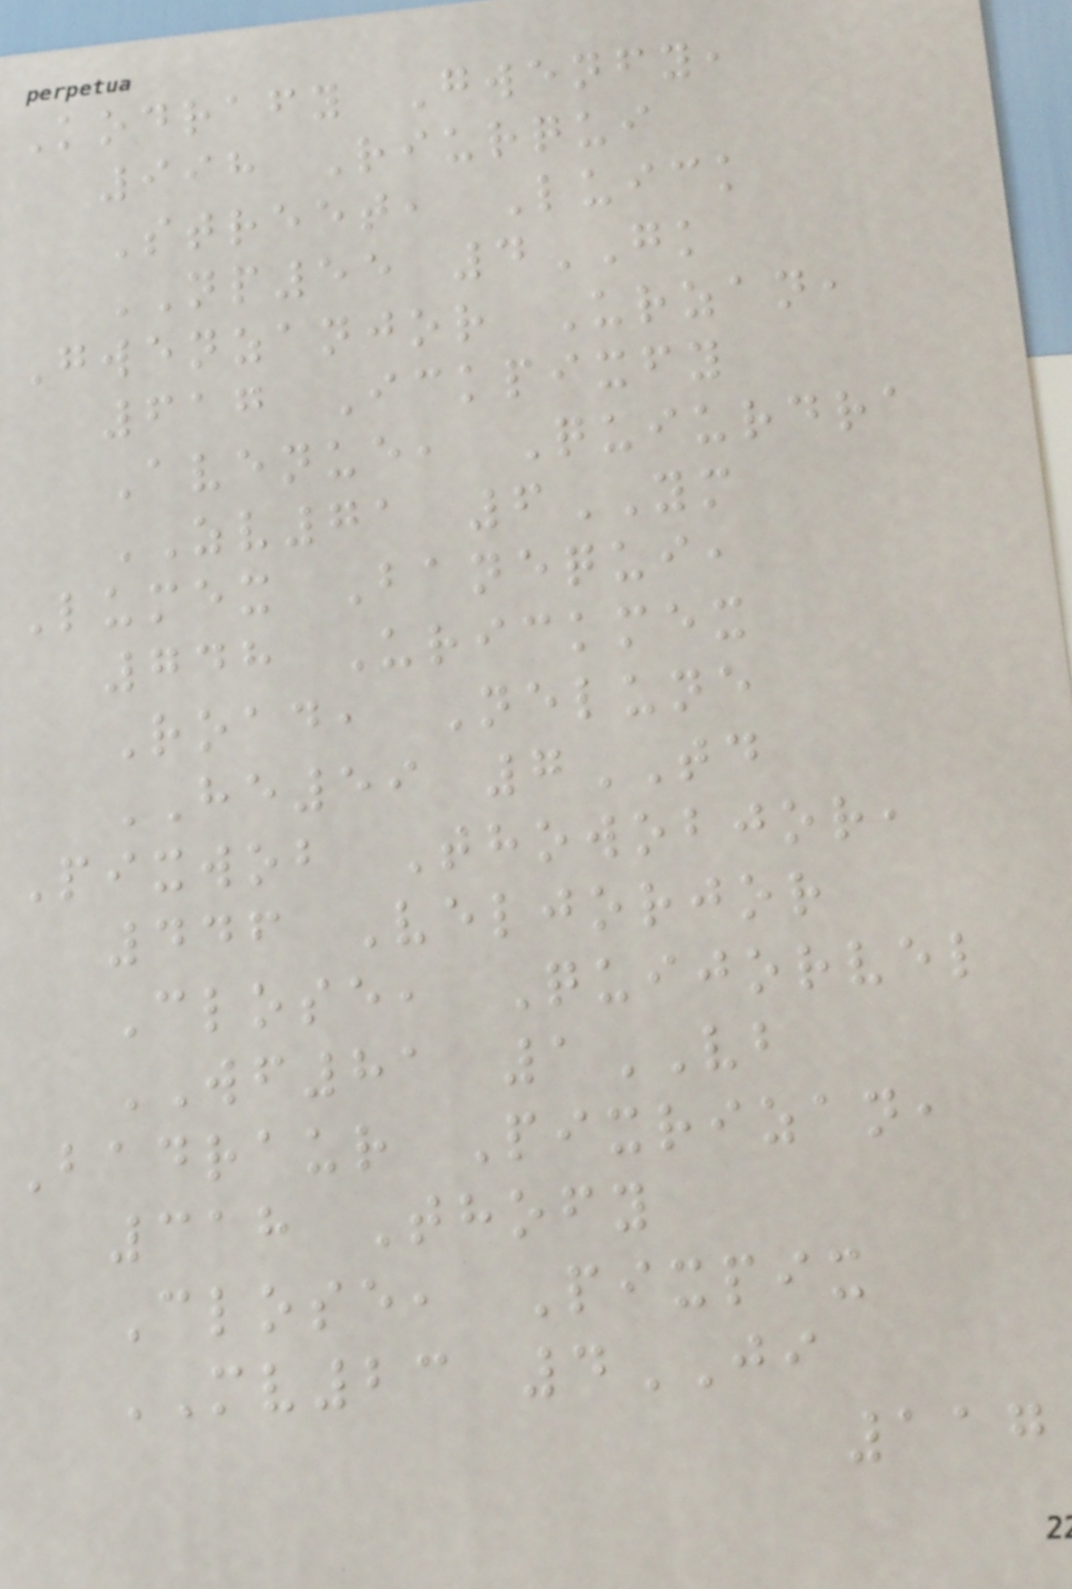Kodrafy Gwenfy,
998 Riurqui
Street, Luick
NP55 4GK
Gwenzanjor Urzan,
617 Ickpixfy
Avenue, Quiurdra
ZV71 6YM
Lumex Banequi,
748 Urickmex
Road, Nelune
HE59 7TD
Pixwob Thowobjor,
446 Veljorjor
Close, Quijorvel
WF81 1VB
Badraur Pixrizan,
318 Thofy
Close, Pixpix
MV23 4JI
117
